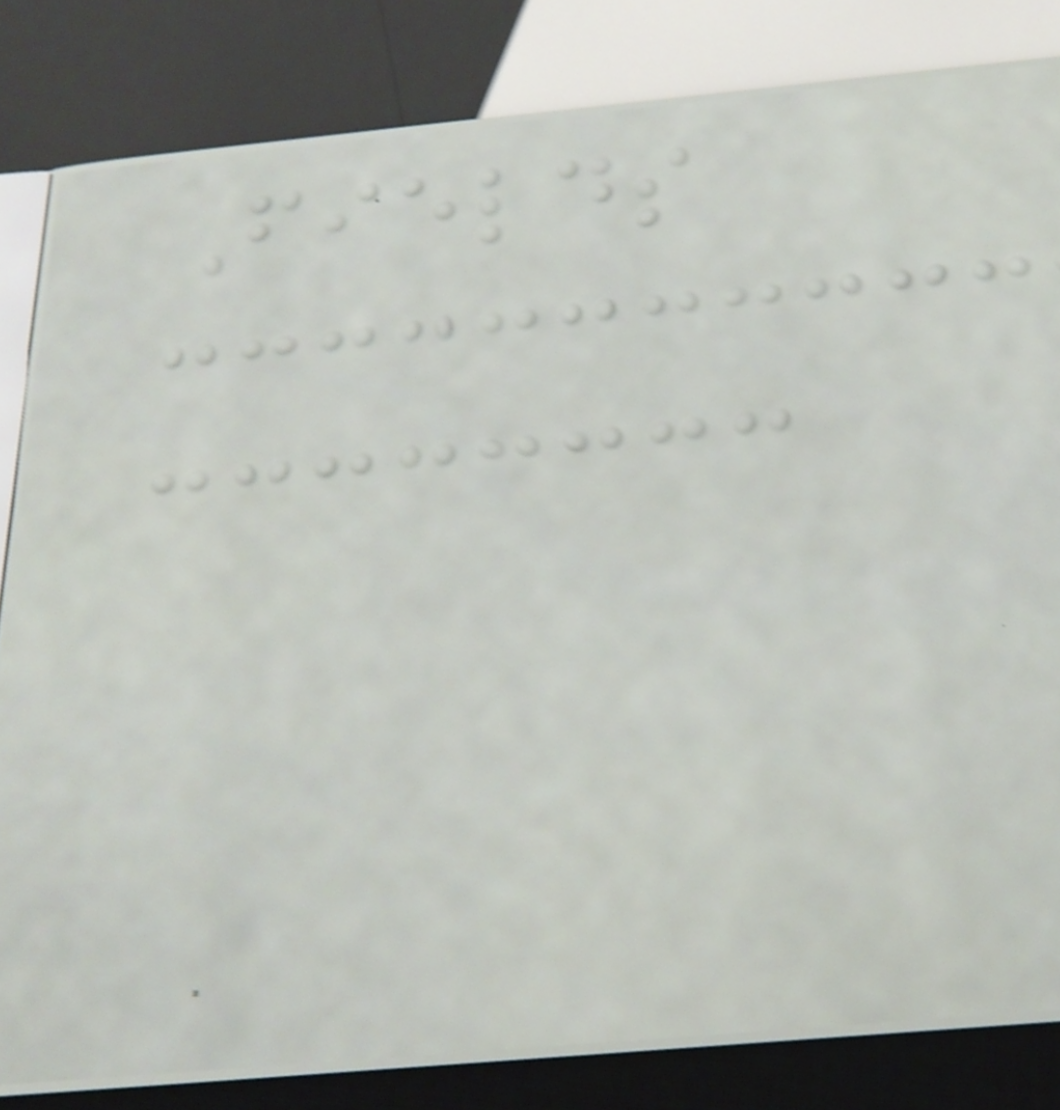Fields
